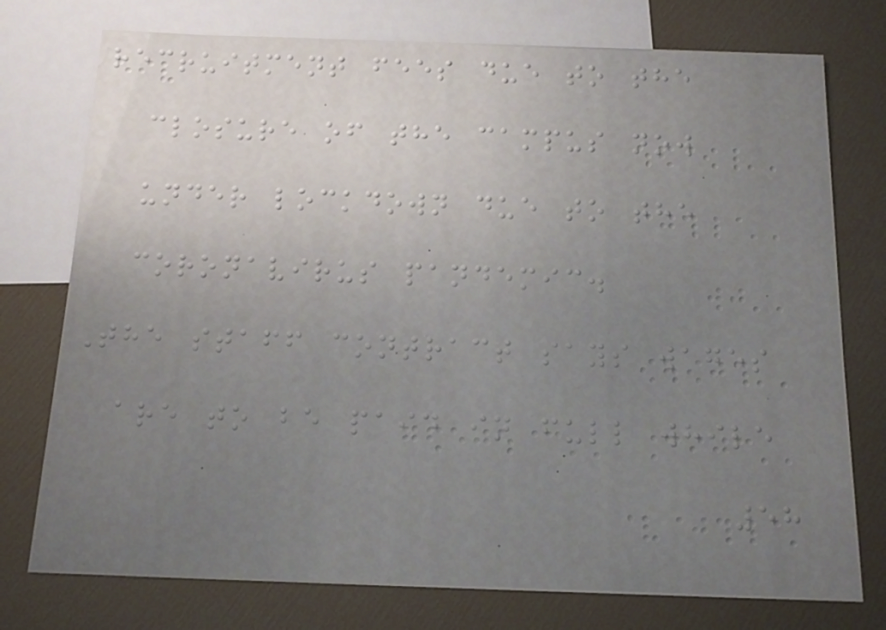recruitment fees due to the
closure of the campus now
under lockdown due to the
coronavirus pandemic.
The staff contract says wages
are to be paid in full while
58
